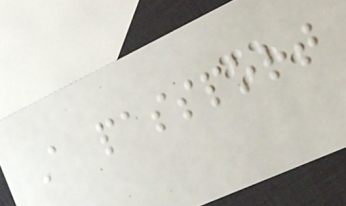A passport
